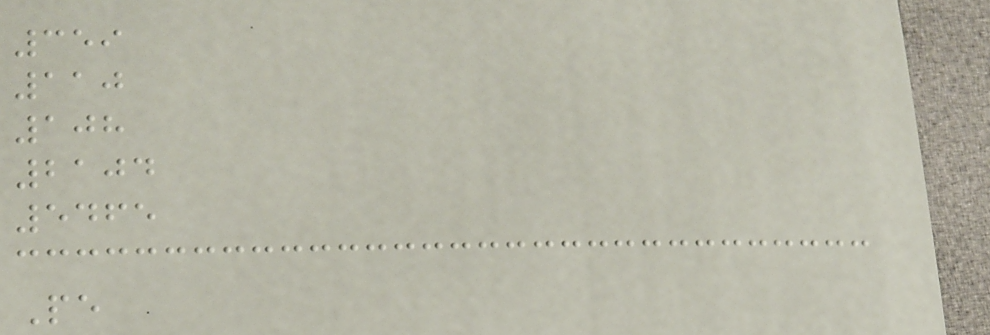359
110
108
2104
5465
Pe
